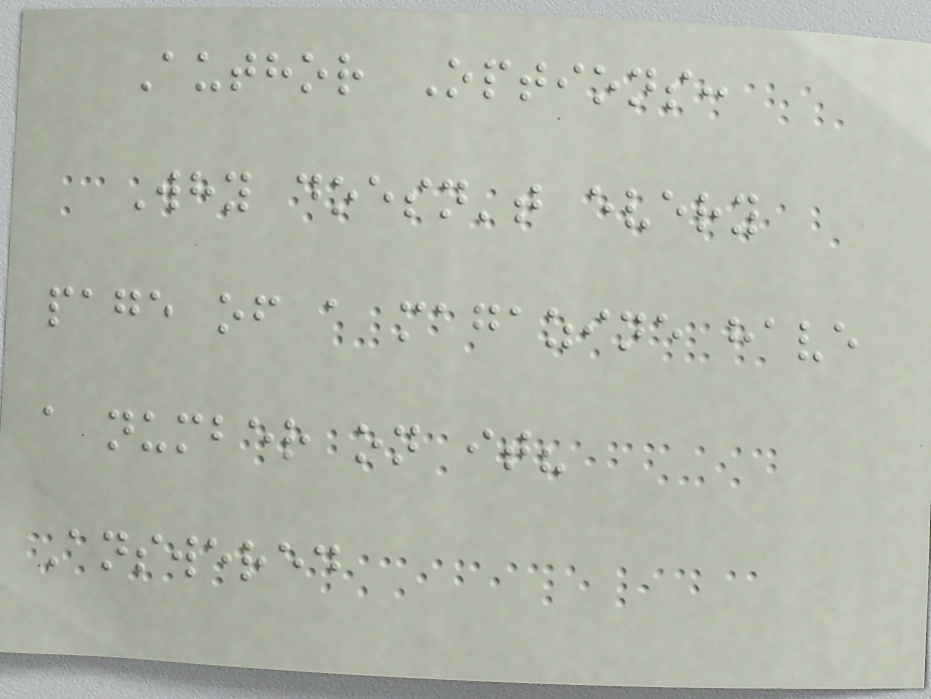Author Options:
Why doesn't every
page of a magazine have
a number on it?
Answered
